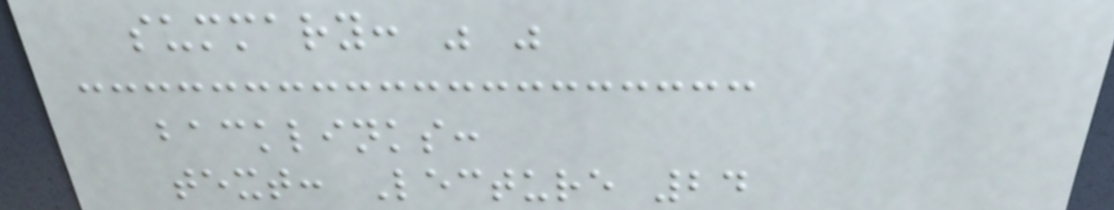summary: " "
backlinks:
text: Lecture 24
